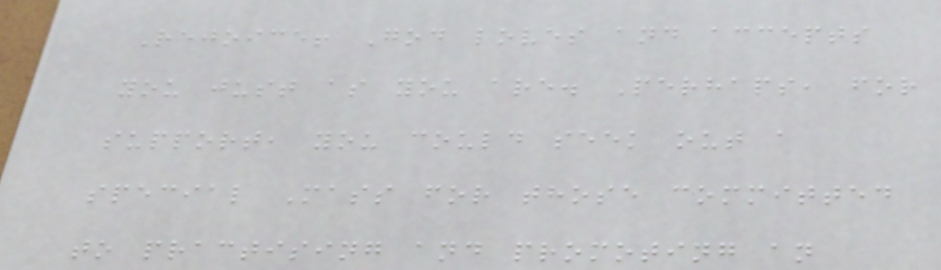Rejoice! God loves and accepts
you just as you are. Perhaps, for
support, you could seek out a
special Mass for those committed
to practising and promoting an
